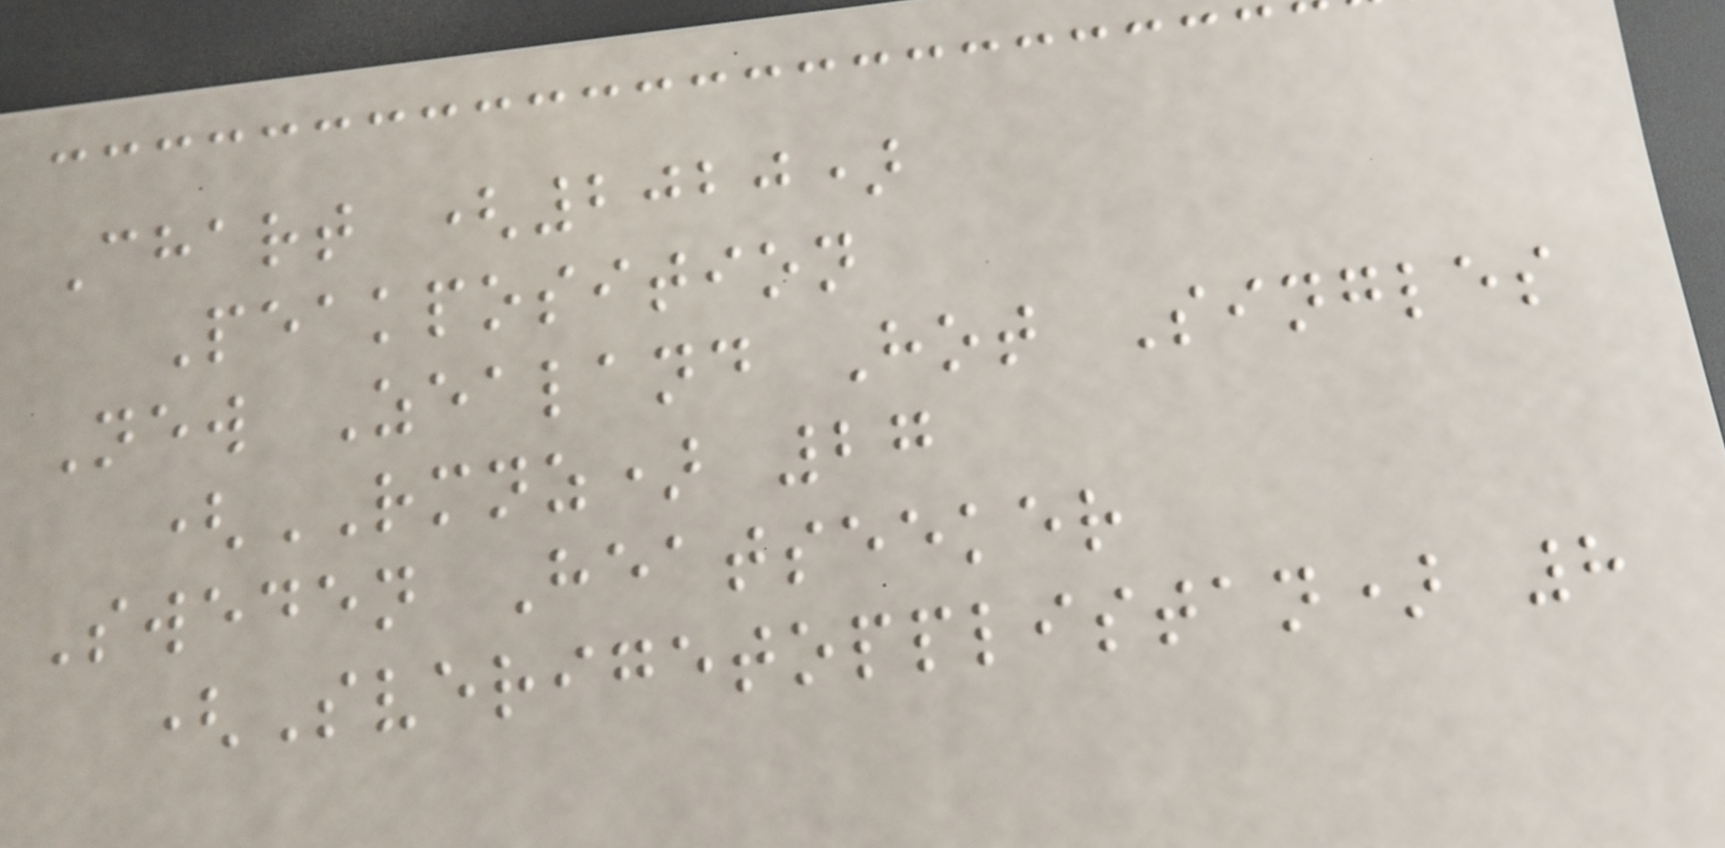Chart (2020)
Peakposition
New Zealand Hot Singles
(RMNZ) 27
Sweden Heatseeker
(Sverigetopplistan) 8
